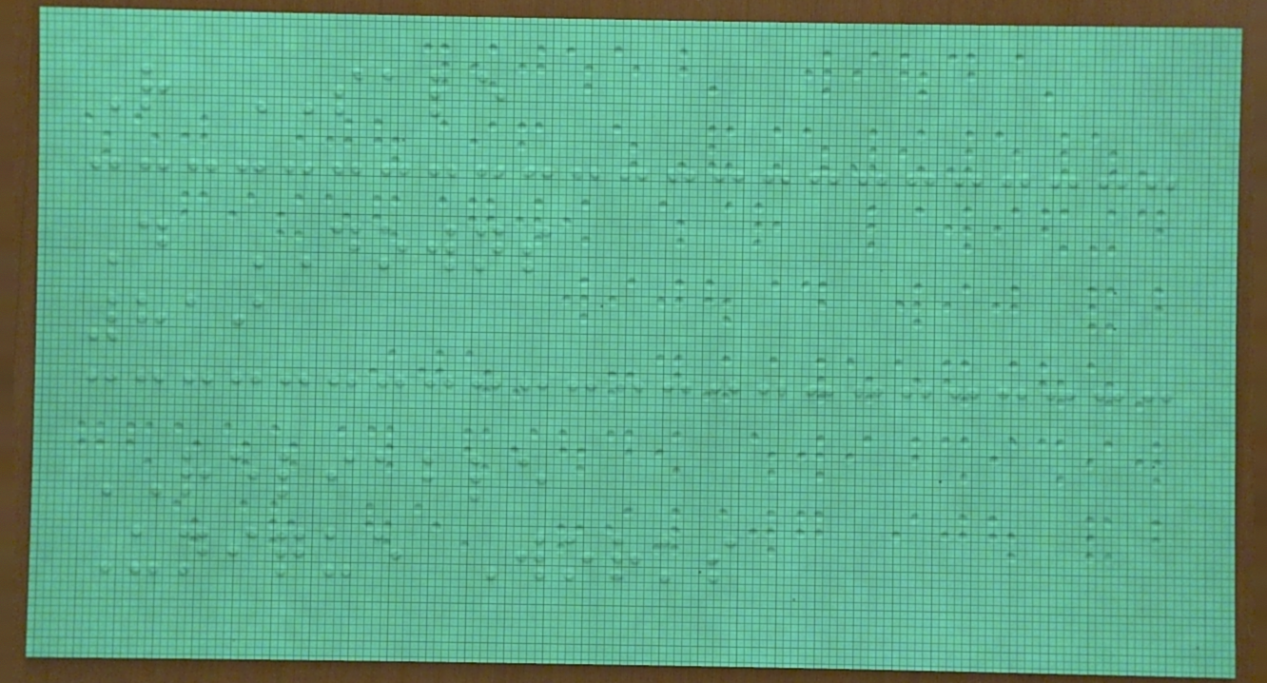R SALE
D DOWNS
819
RELIABLE
Unique Works
